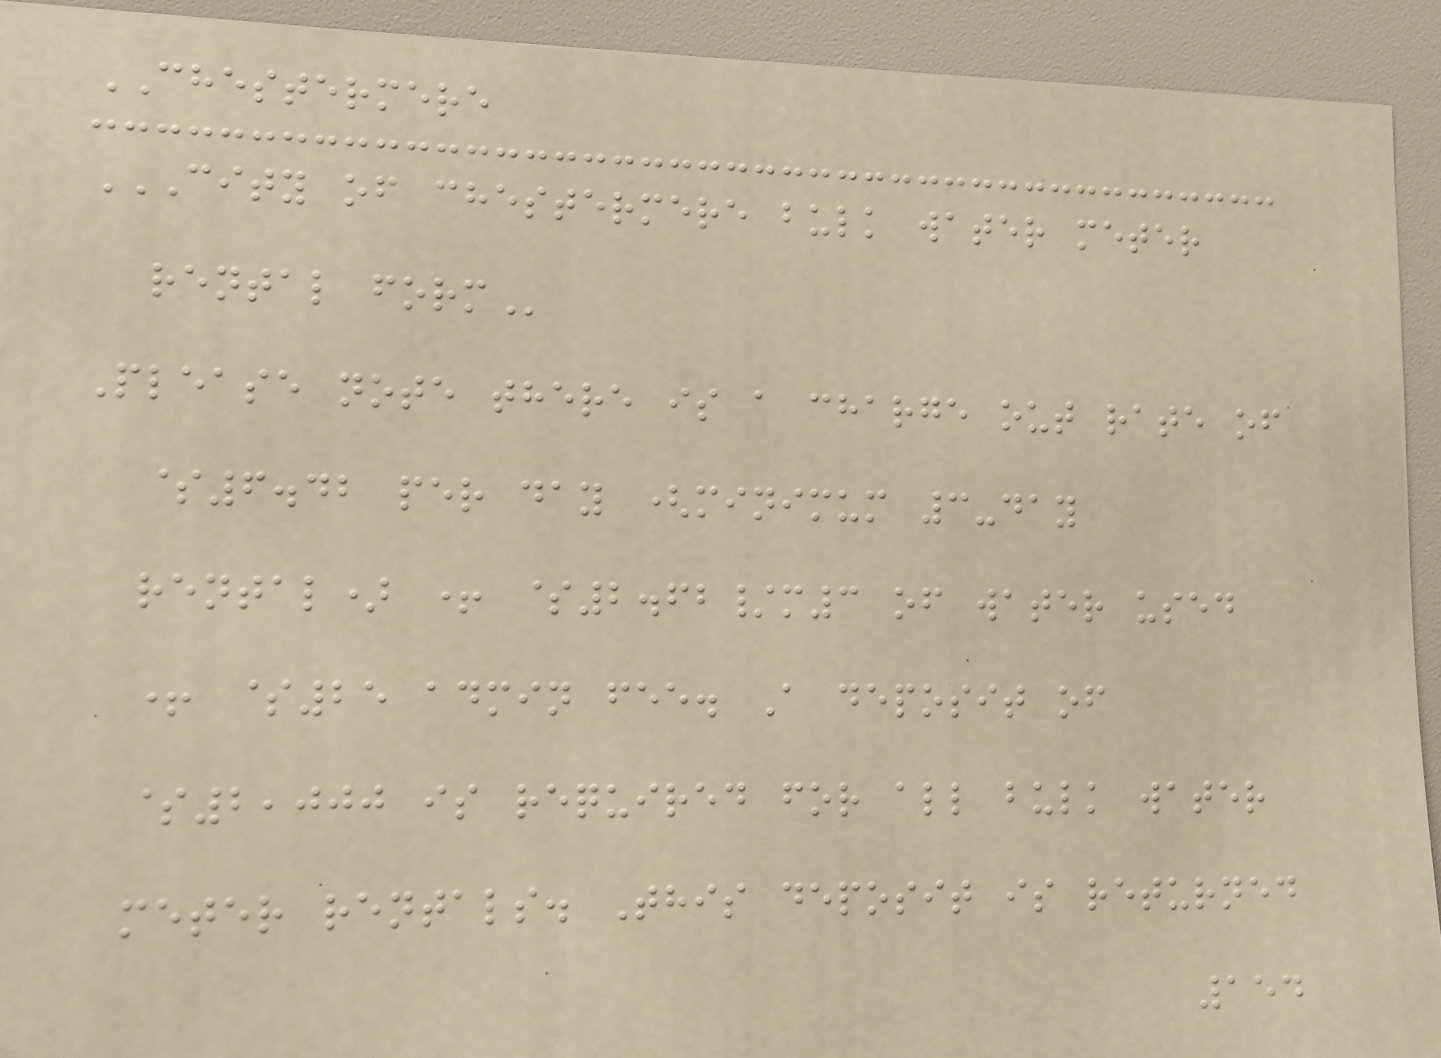CHESTERMERE
CITY OF CHESTERMERE BULK WATER METER
RENTAL FORM
Please note there is a charge out rate of
$6.42 per day (minimum 3-day
rental) + $2.62/m3 of water used
+ $25 admin fee. A deposit of
$2,000 is required for all bulk water
meter rentals. This deposit is returned
154
